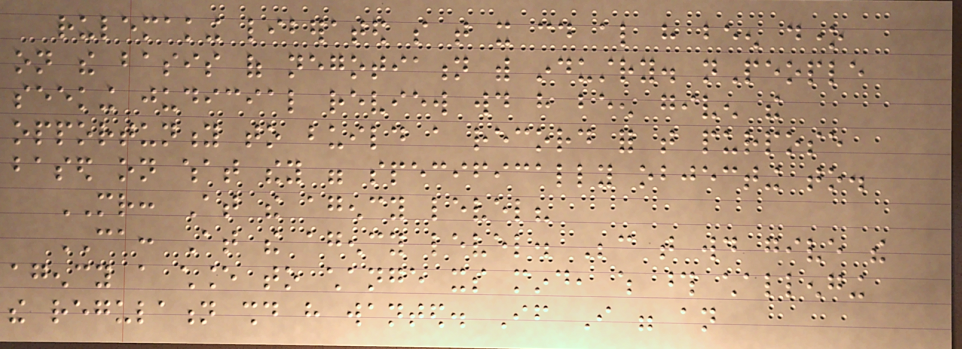rulemaking liberated so that it could also have been done
on the basis of negotiation with industry. nPeople
seeking judicial review would have been given the
opportunity to build a record for that purpose
based on what they were specifically objecting to.
MR: At the agency level?
CA: At the agency level. Because that would give the
agency a chance to change its mind, which those challenging
the regulation should have wanted. If I were an
